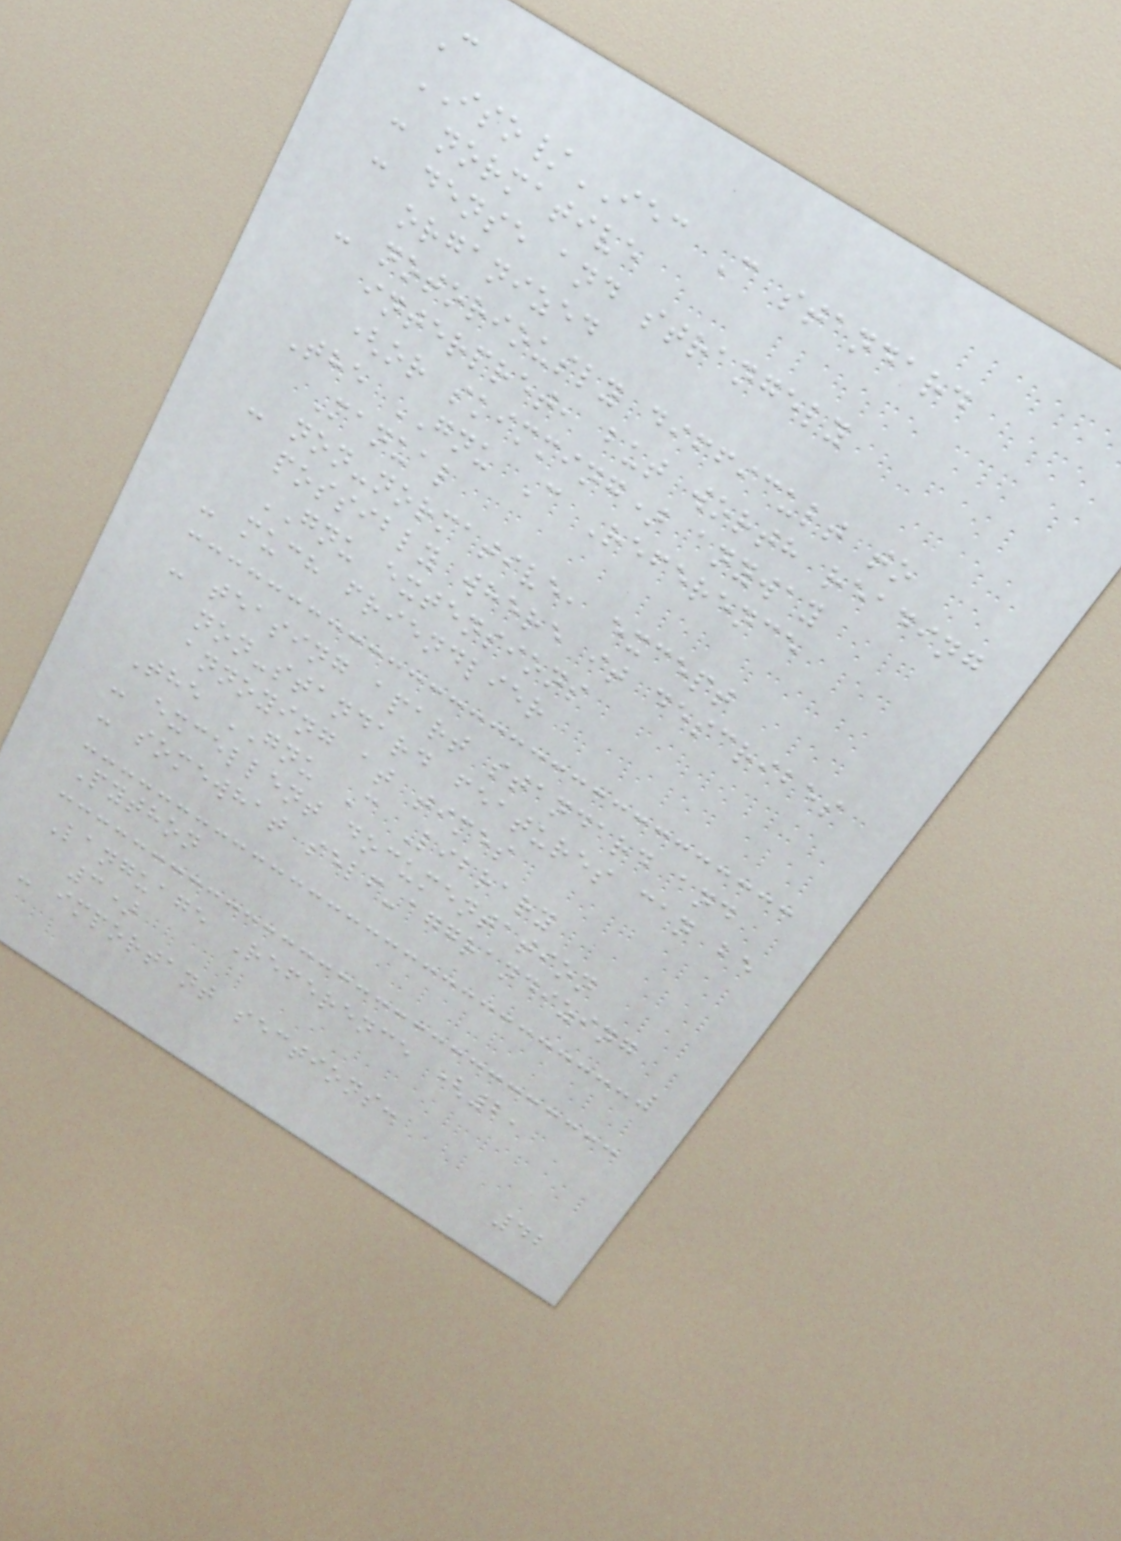C
ISO/IEC C standard
- normative
- dense and strangely
organized
- notoriously difficult to
interpret, but worth reading
(or skimming) anyway
The GNU C Reference
Manual
- non-normative, except
possibly where it describes
GNU extensions
- much friendlier
- teasing apart standard and
non-standard features can be
annoying at times
The GNU C Library
- excellent documentation
- somewhat self-aggrandizing
Python
Language Reference (2,
3)
- important sections:
42
